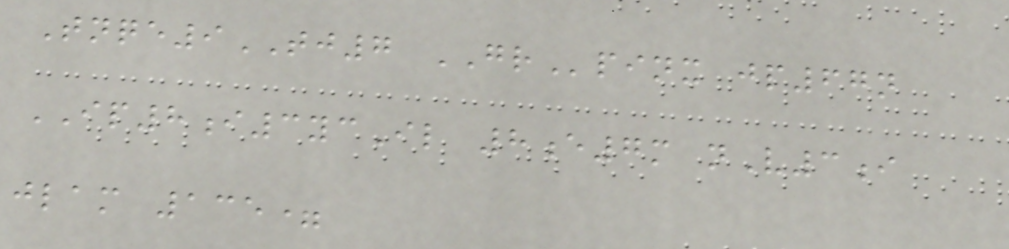Tnqe9TJ7 GRpinx jp67n
IP8i3ycIl 8e7m nV3i
jlam 135=
